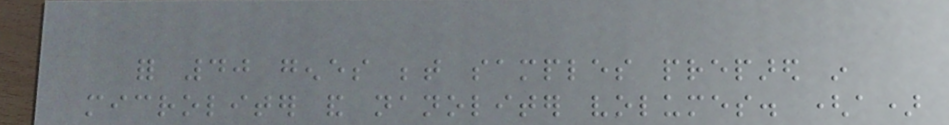for 40 genes between samples prepared in
microliter and nanoliter volumes. (a)
